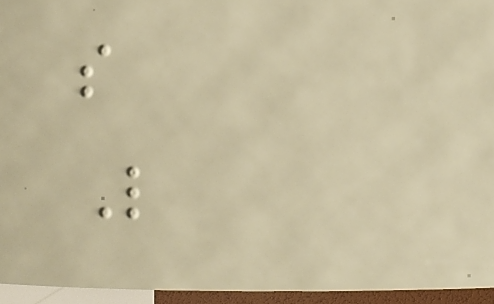s
L
